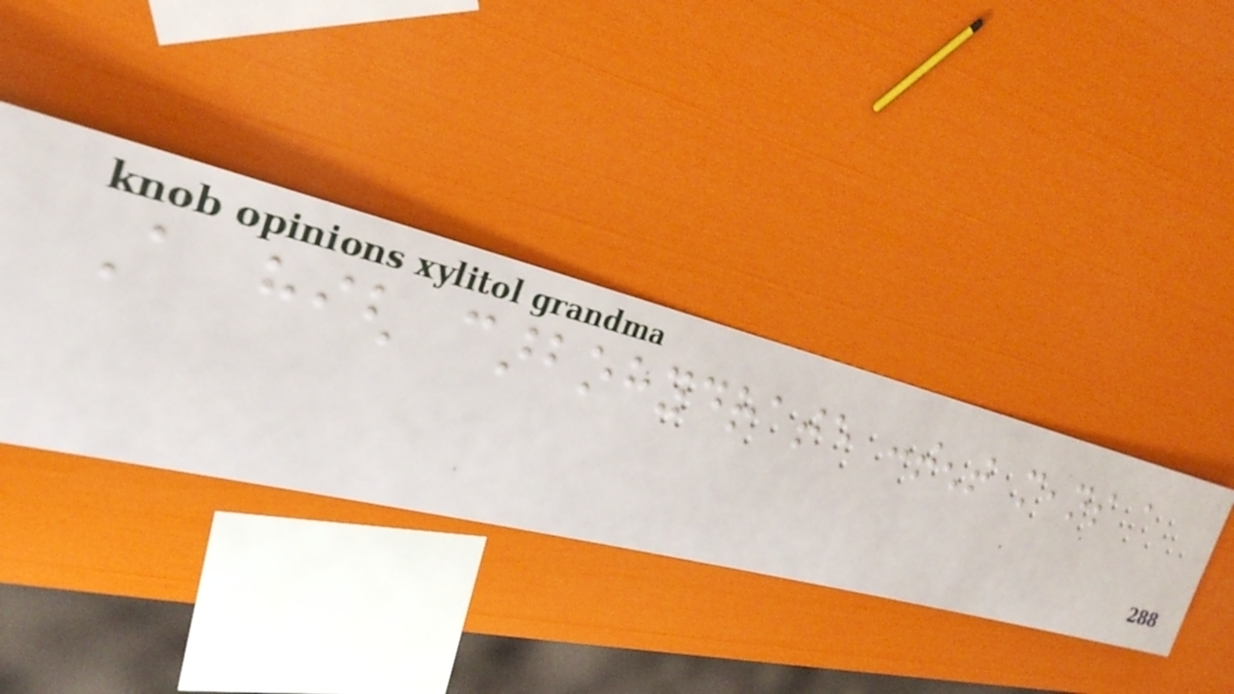A high carbohydrate content means a
